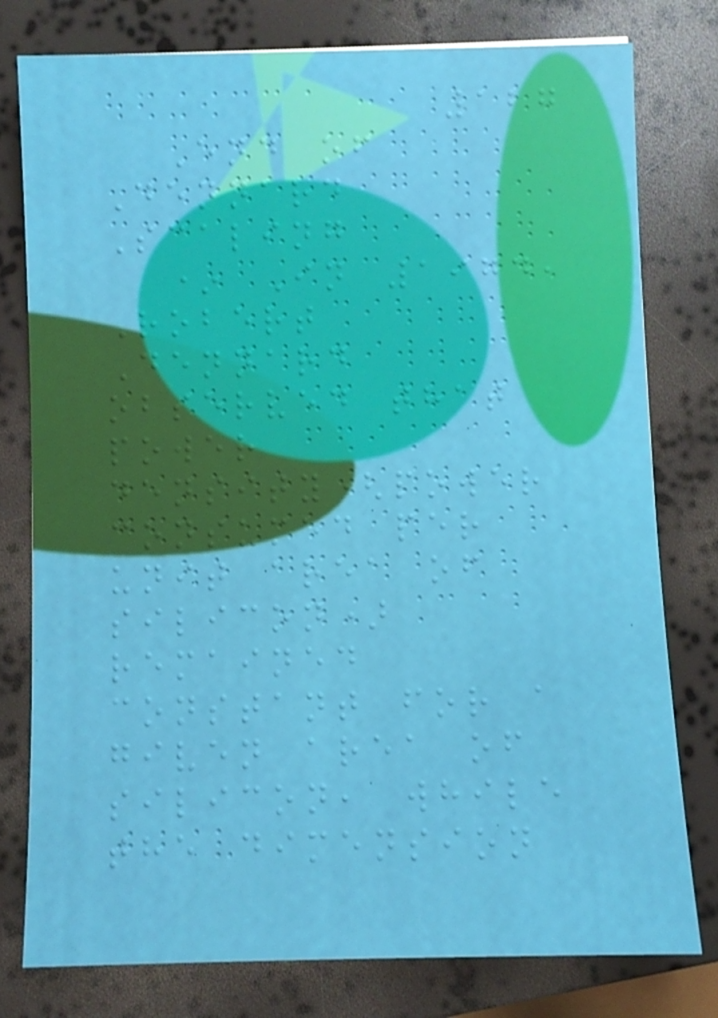127
End of
Dennard
Scaling
* In 1974,
Robert
Dennard
observed that
power
density(power
consumed per
unit area of
silicon)
remained
constant for a
given area of
silicon, while
the dimension
